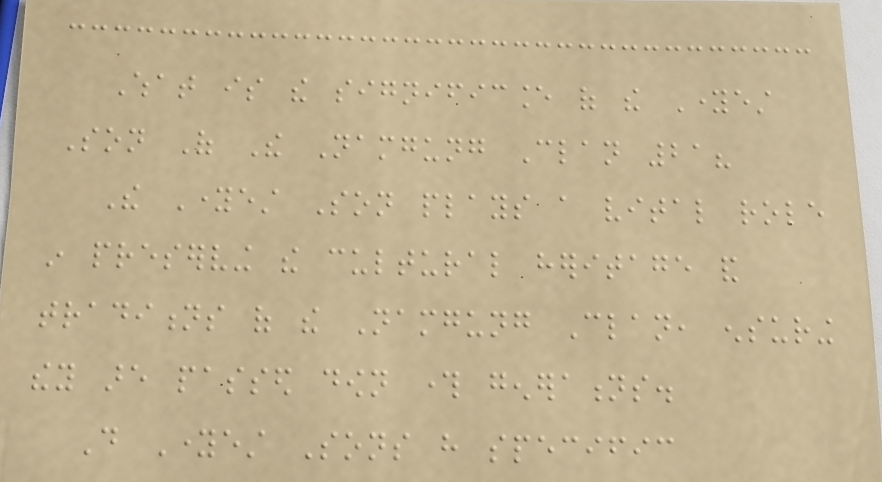What is the significance of the Youngest
Son Of The Namgung Clan 21?
The Youngest Son plays a vital role
in preserving the cultural heritage and
traditions of the Namgung Clan, ensuring
they are passed down through generations.
Do Youngest Sons have specific
